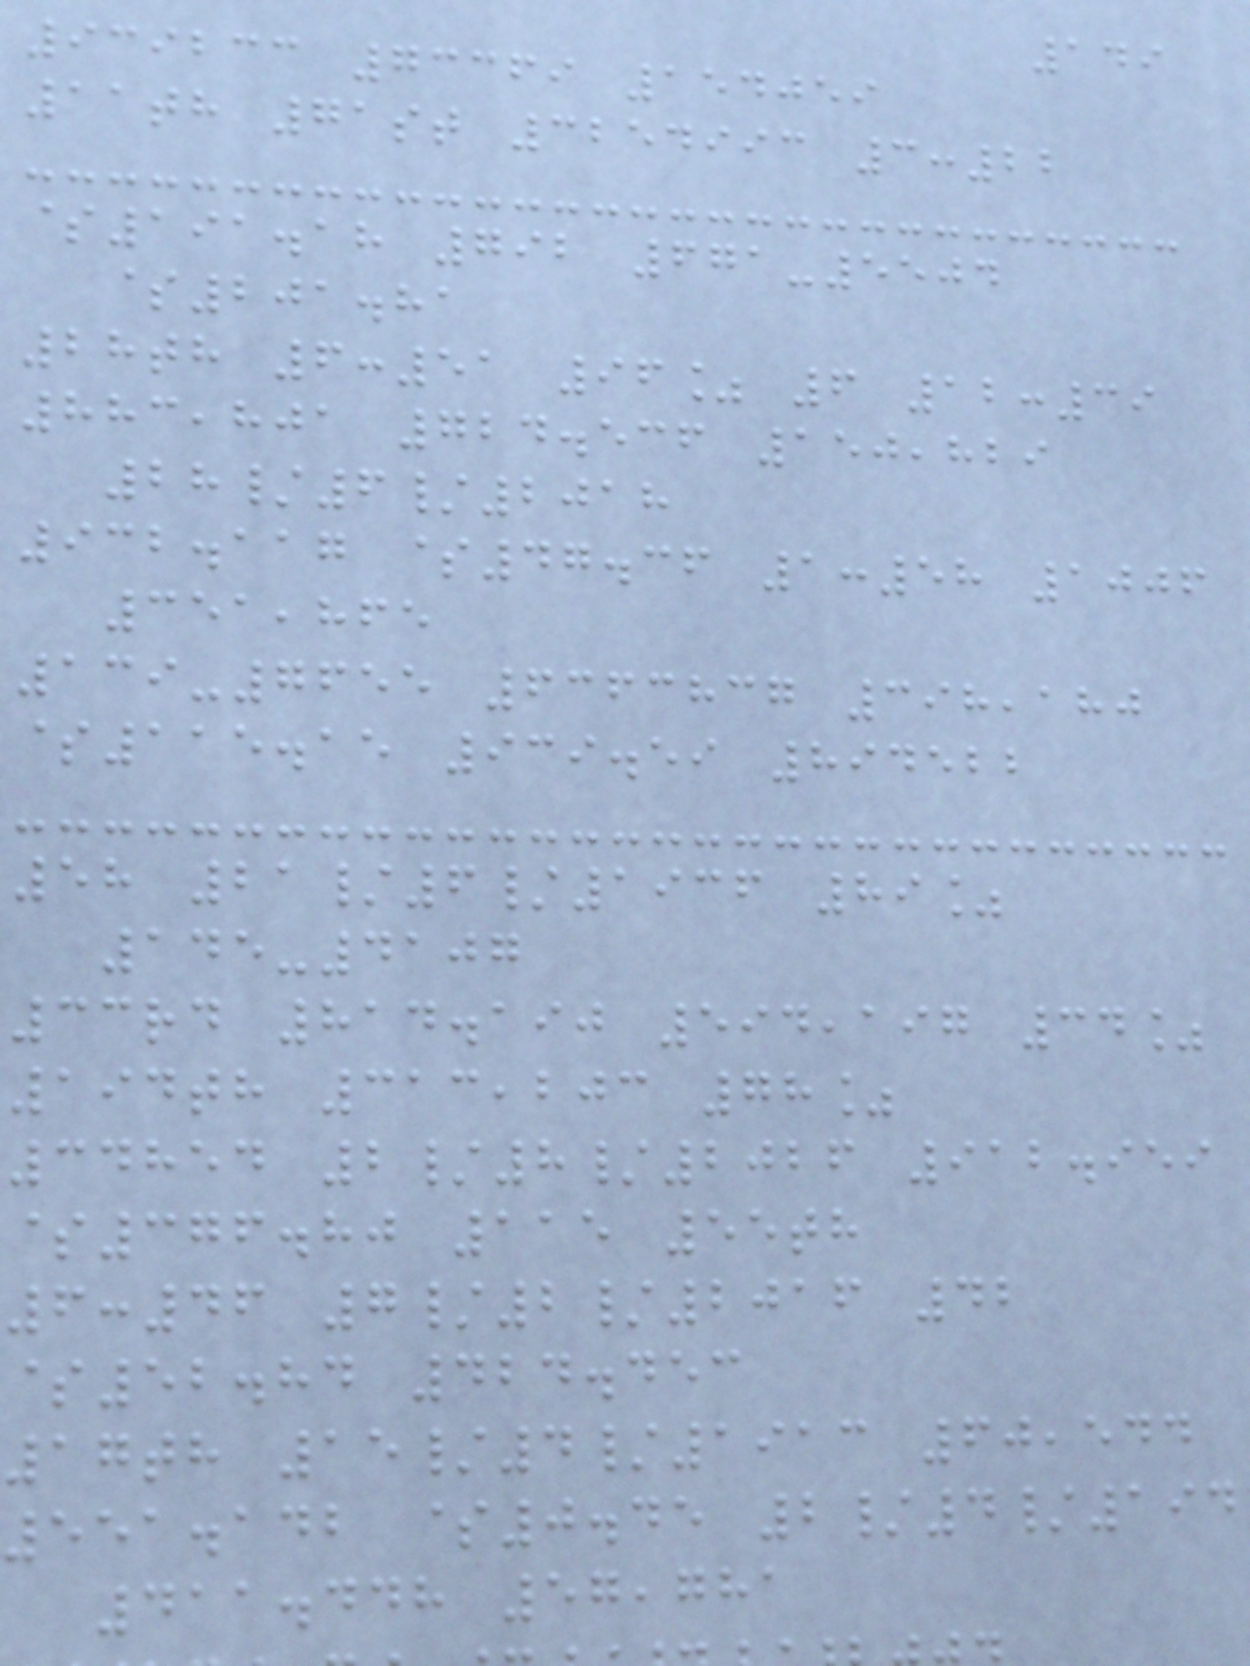149
939233 73369 154059
11th 71st 3254993 3:22
$191.18 792 671-5504
$201.81
28th 6:51 96% 6 12:39
883,801 724.536 150,829
28/6/2018
932.117 $47.36 1:58 1006
351,865
139-7655 6363837 398,180
$115.15 939.59 894522
58 21/6/1936 89%
145-4107
33rd 814.190 594,197 34%
194th 313,203 78%
34854 2/8/2026 912.959
$376.80 115 55th
6:46 7/2/2016 42
$52.84 424.453
17th 15/4/1913 60,544
551.142 $0.45 2/4/194
411.448 57,781
